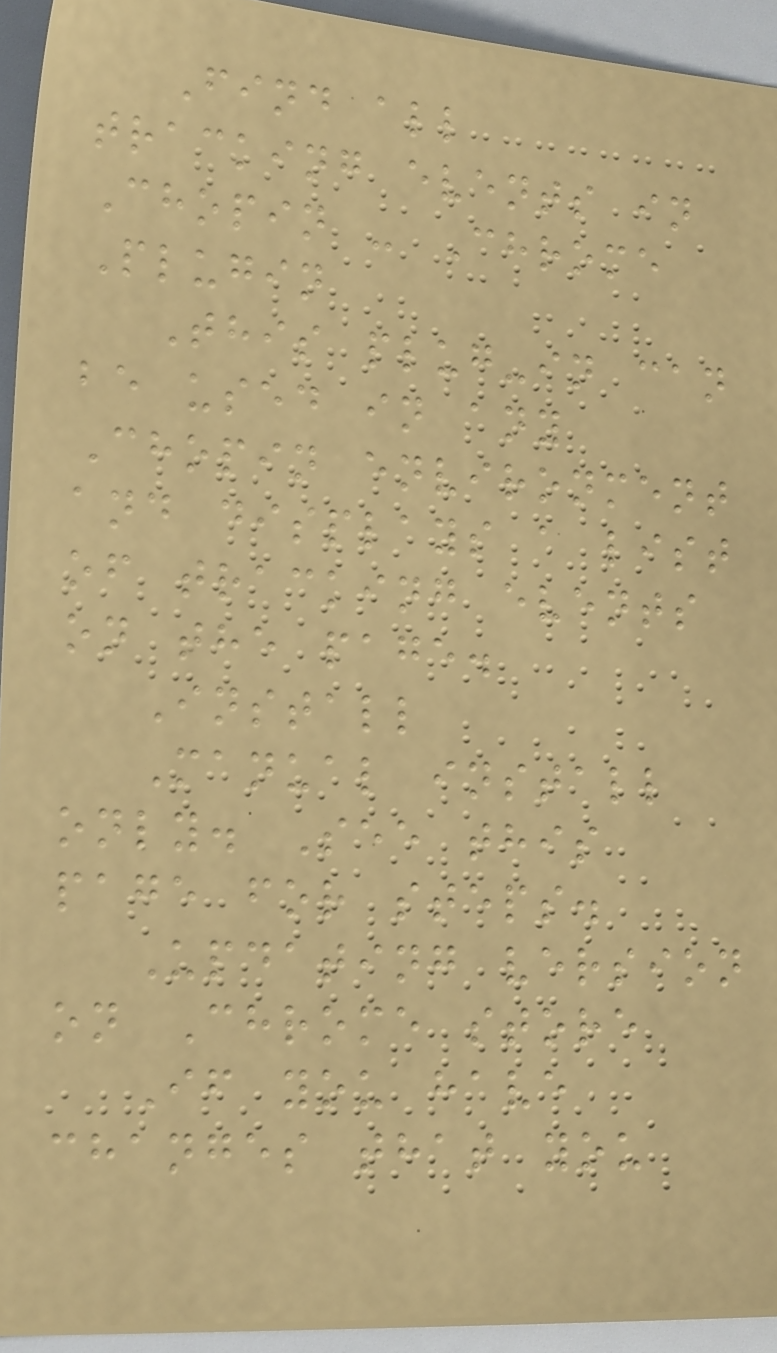Find all
tracking events in
Chopin - Chrome
Plugin
This plug-in can
be used in any
Chopin environment
and displays a list
of tracking events
on the page.
Install
Manual install
only. See this
page for steps.
Updating version
on Chrome store
If you have
changes that you
